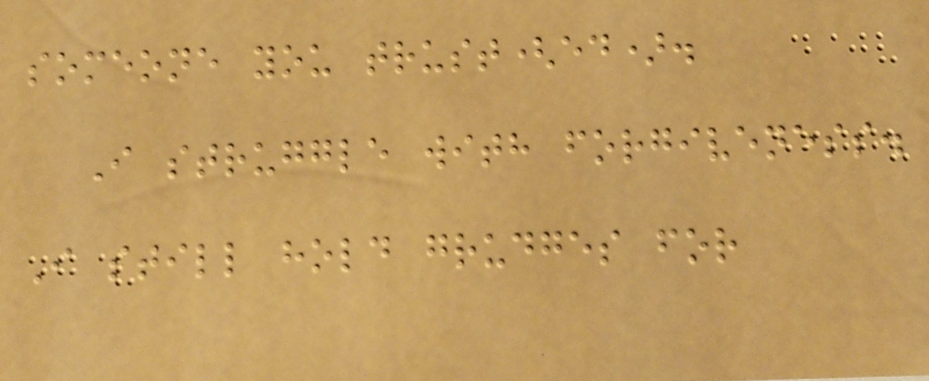someone you trust(ed).
I struggle with forgiveness.
I still hold grudges for
